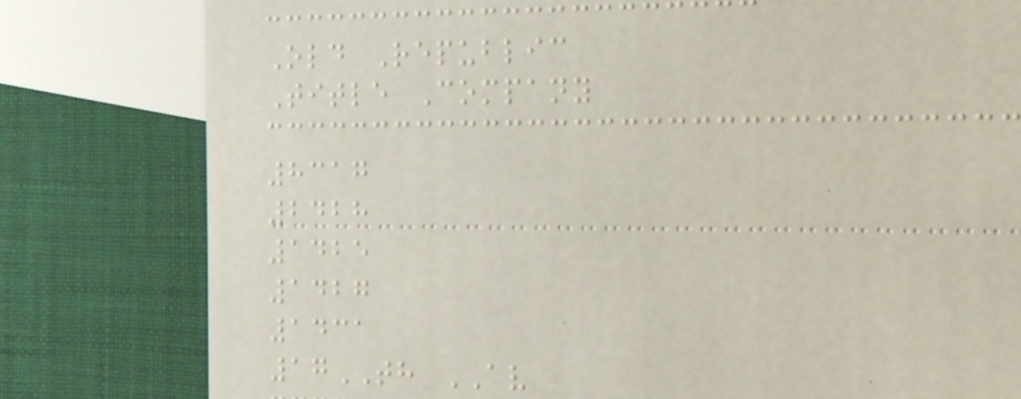Old Republic
Title Company
8317
2428
1425
1427
1431
17TH AV
